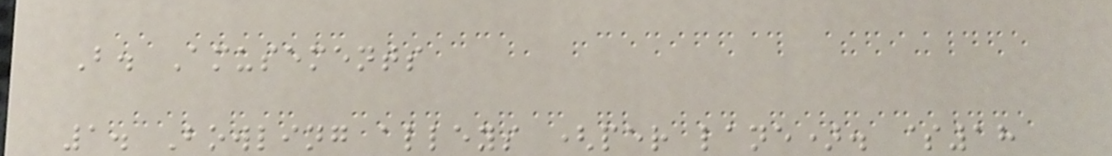B. Amusements
1. Bowling alleys (per lane). $18
